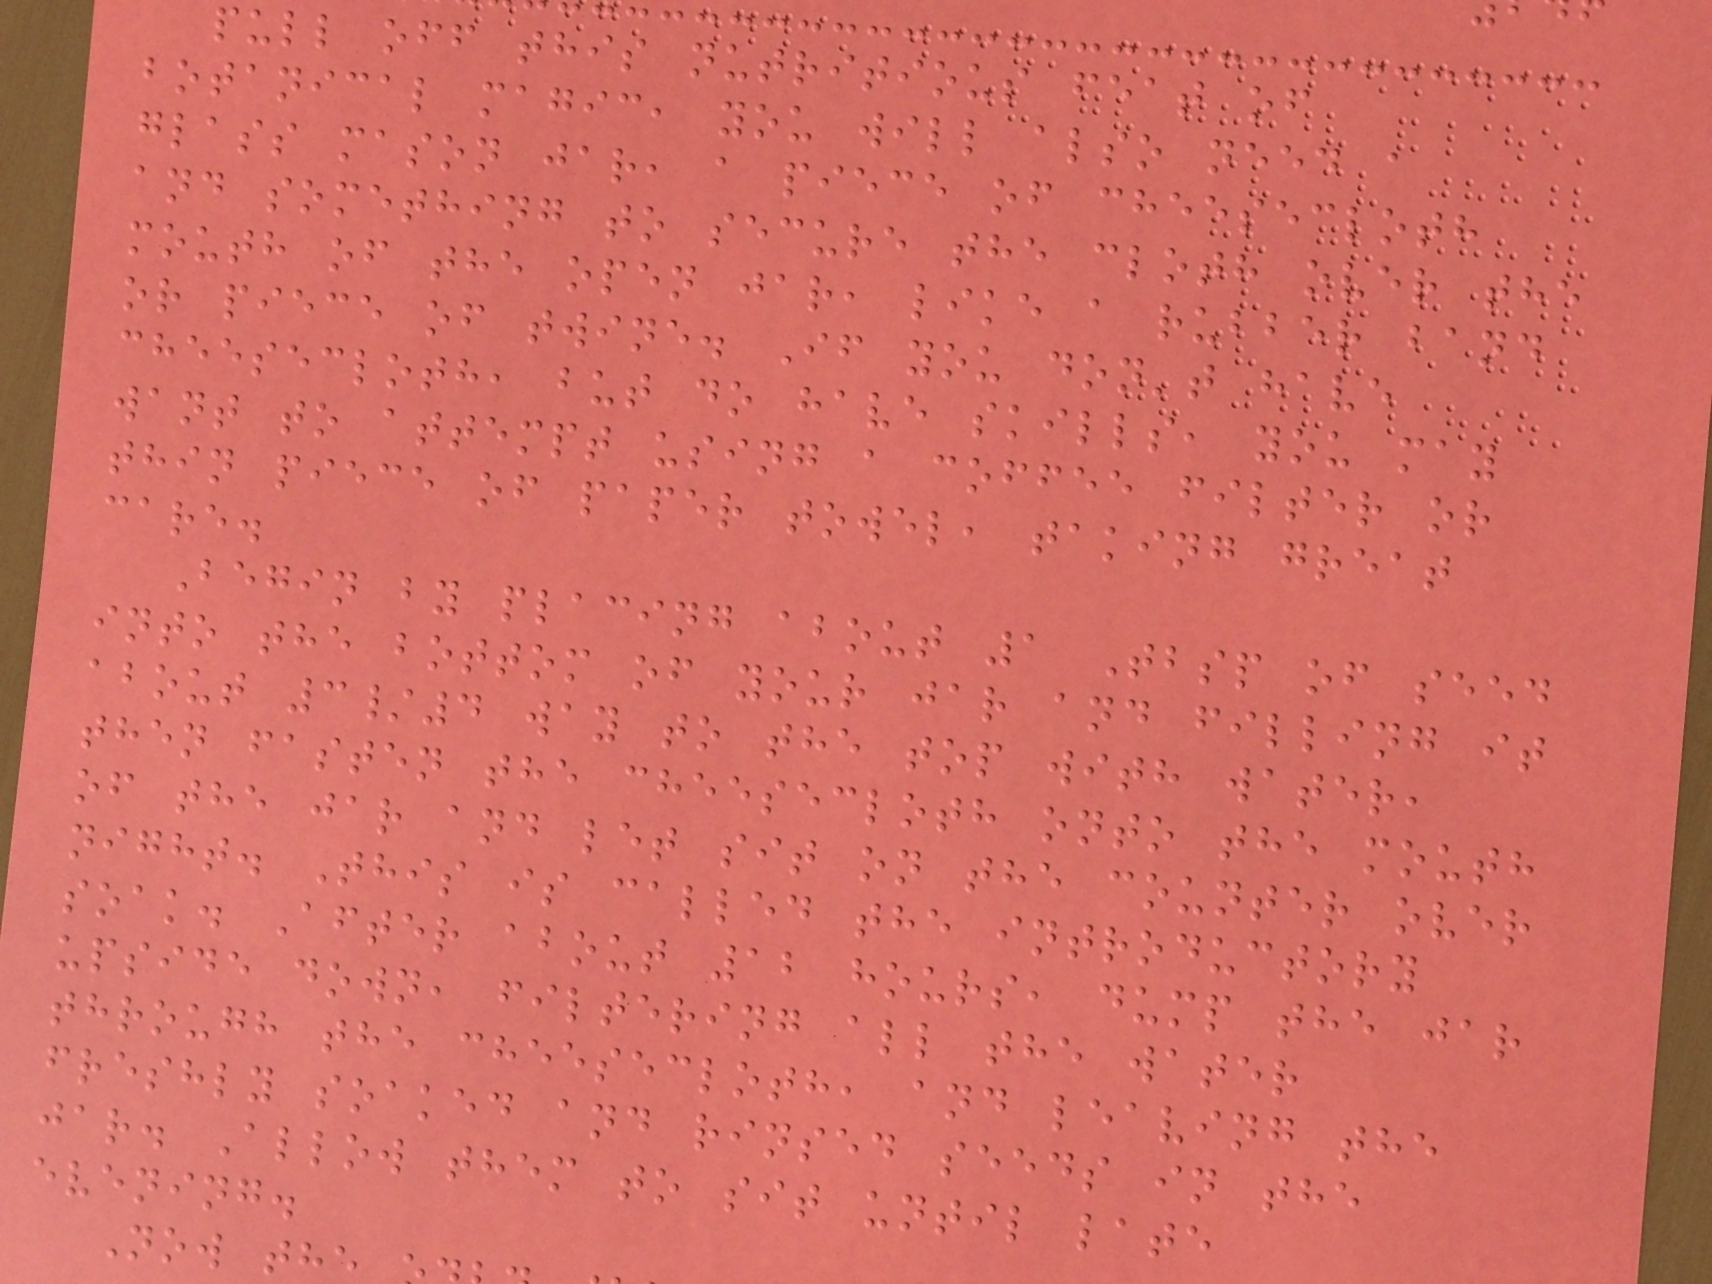pull off this nutritious feat of
botanical magic, you will also need a
glass mason jar, a piece of cheesecloth
and something to secure the cloth over the
mouth of the open jar, like a rubber band
or piece of twine. If you don't have
cheesecloth, but do have skills, you may
want to attempt using a coffee filter or
thin piece of paper towel, taking great
care.
Begin by placing about 1 Tbsp of seed
into the bottom of your jar and filling it
about 3/4 way to the top with water,
then fasten the cheesecloth onto the mouth
of the jar and let sit on the counter over
night. This is called the introductory
soak. After about 12 hours, dump the jar
upside down, filtering all the water
through the cheesecloth, and leaving the
freshly soaked and rinsed seeds in the
jar. Allow them to sit until late
evening.
